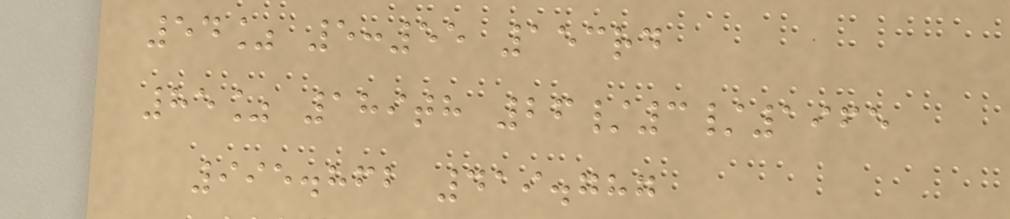54% 5:55 153rd
85% 189th 26/3/1965
995.862 419.787
